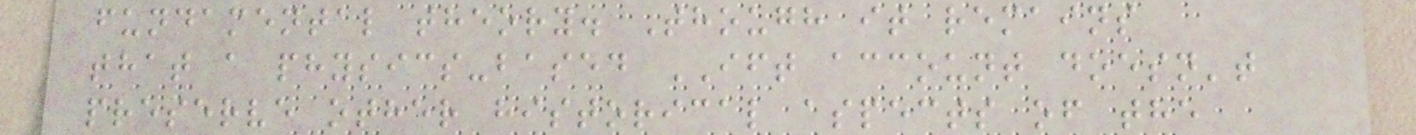fundamental theory. Though it remains
that a physics-based IFT account doesn't
preserve other historical aspects of the
